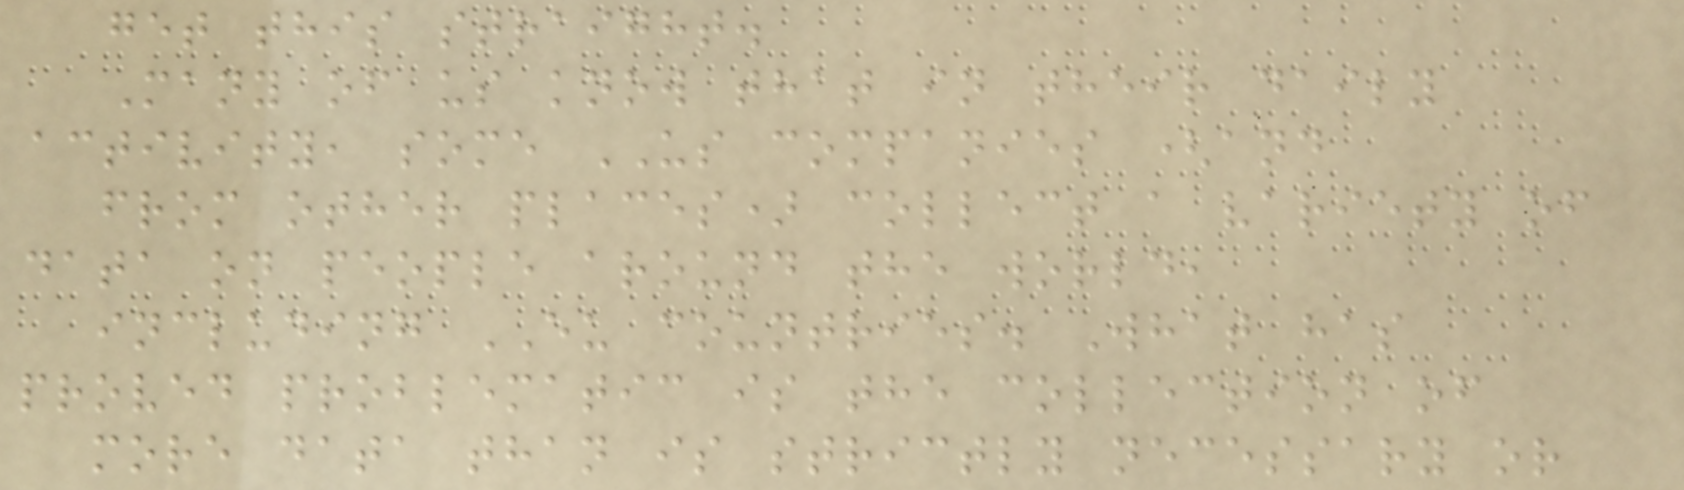get this straight.
Many of us know that in their daily
activity, some US companies (and
from other places) collect a variety of
data on people around the world,
including EU countries. What has
proved problematic is the collection of
more data than is strictly necessary or
